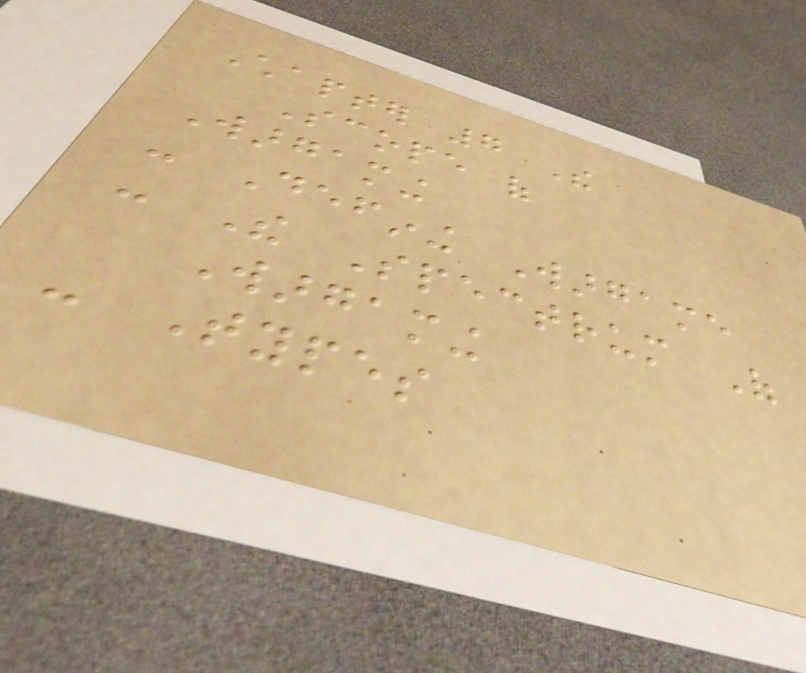Chapter 7 The
Scope of
Wargaming
- Defining Wargame
- The Spectrum Of
Wargaming
- Types
